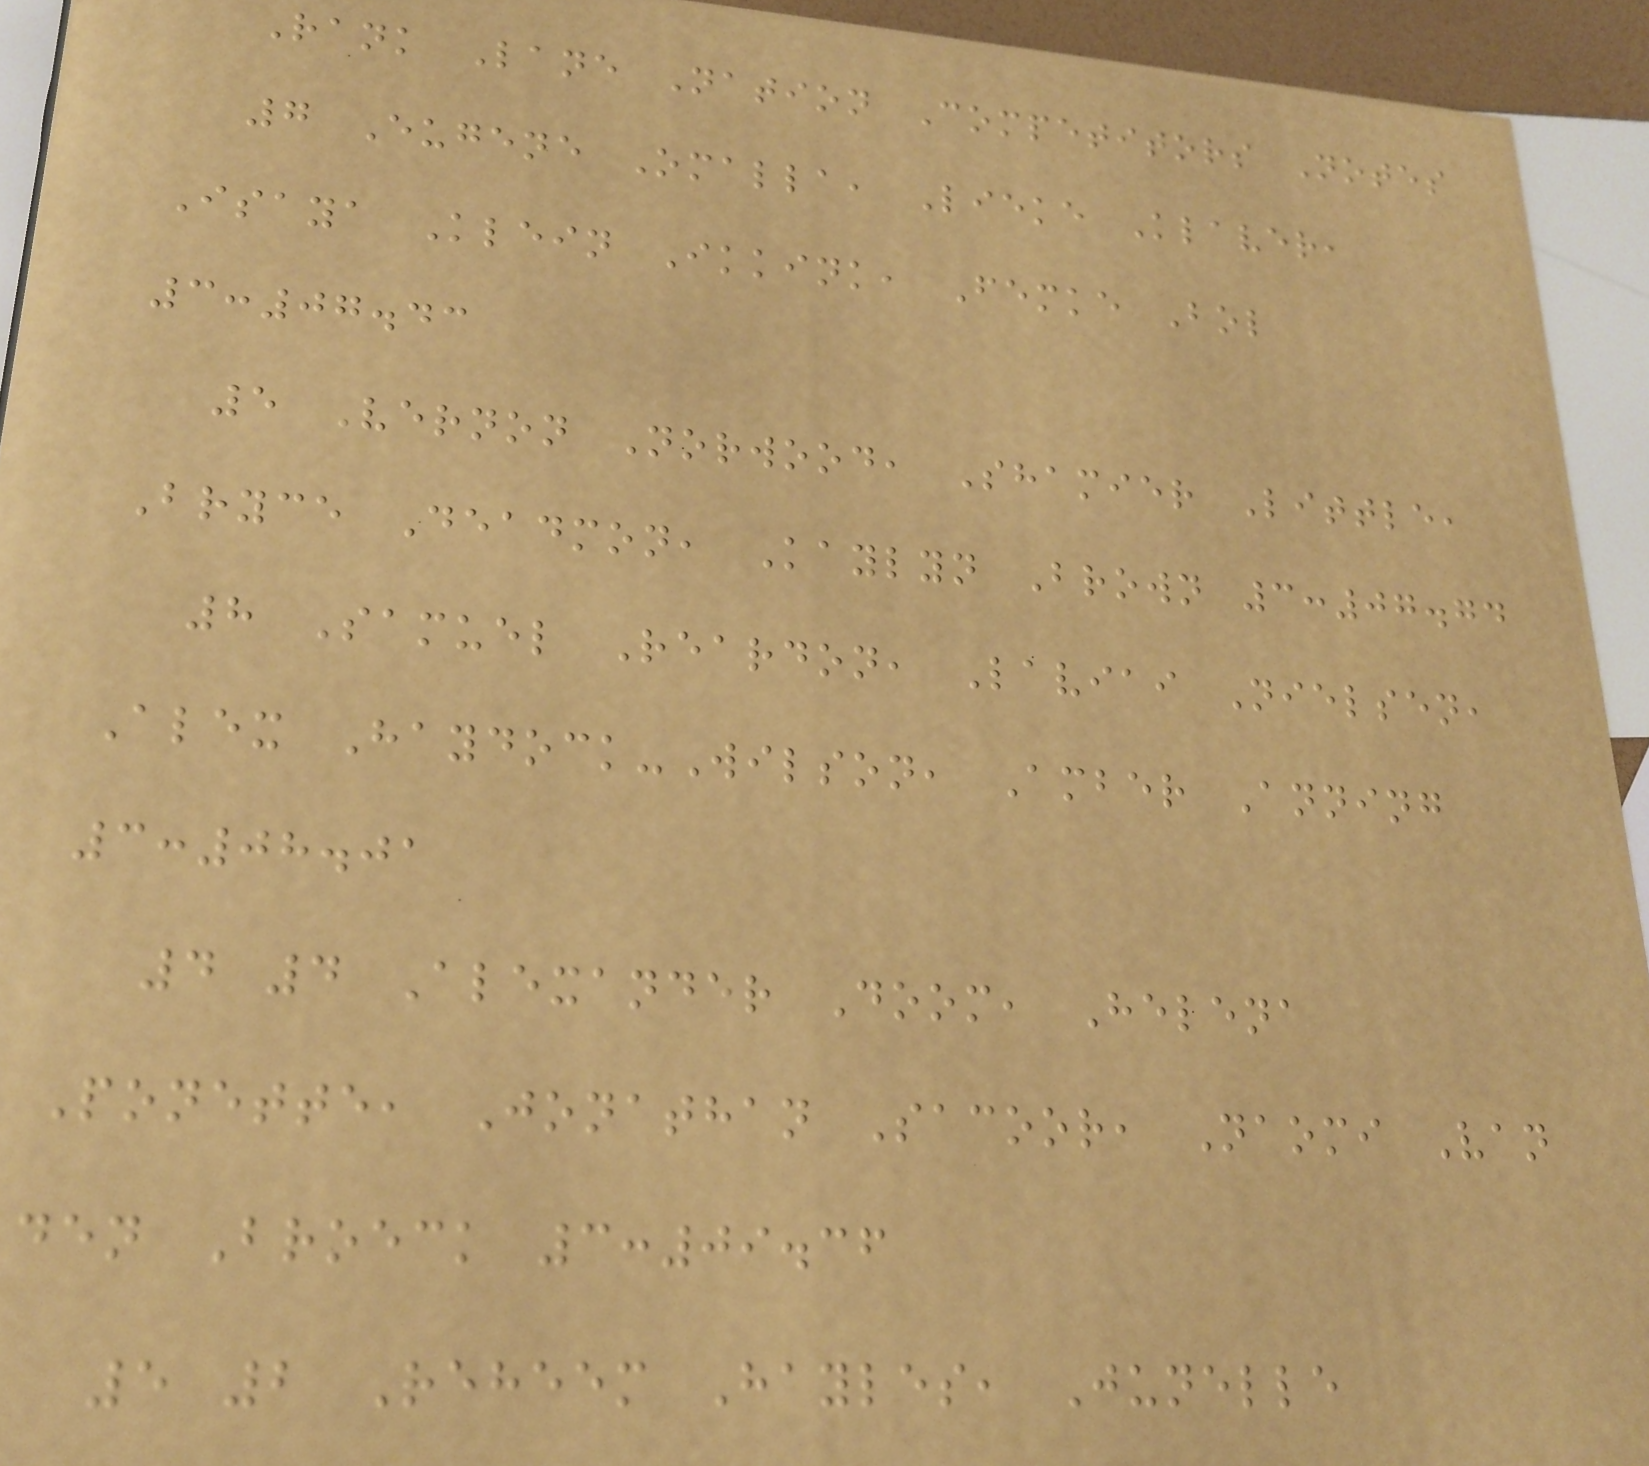Rank Lane Nation Competitors Notes
7 Eugene Omalla, Lieke Klaver,
Isaya Klein Ikkink, Femke Bol
3:07.43
5 Vernon Norwood, Shamier Little,
Bryce Deadmon, Kaylyn Brown 3:07.74
8 Samuel Reardon, Laviai Nielsen,
Alex Haydock-Wilson, Amber Anning
3:08.01
4 4 Alexander Doom, Helena
Ponette, Jonathan Sacoor, Naomi Van
den Broeck 3:09.36
5 2 Reheem Hayles, Junelle
